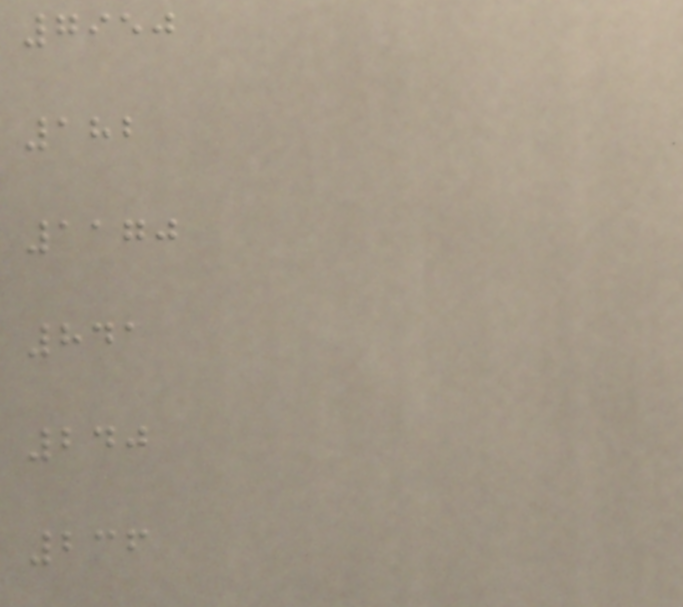7950
182
1170
841
240
236
